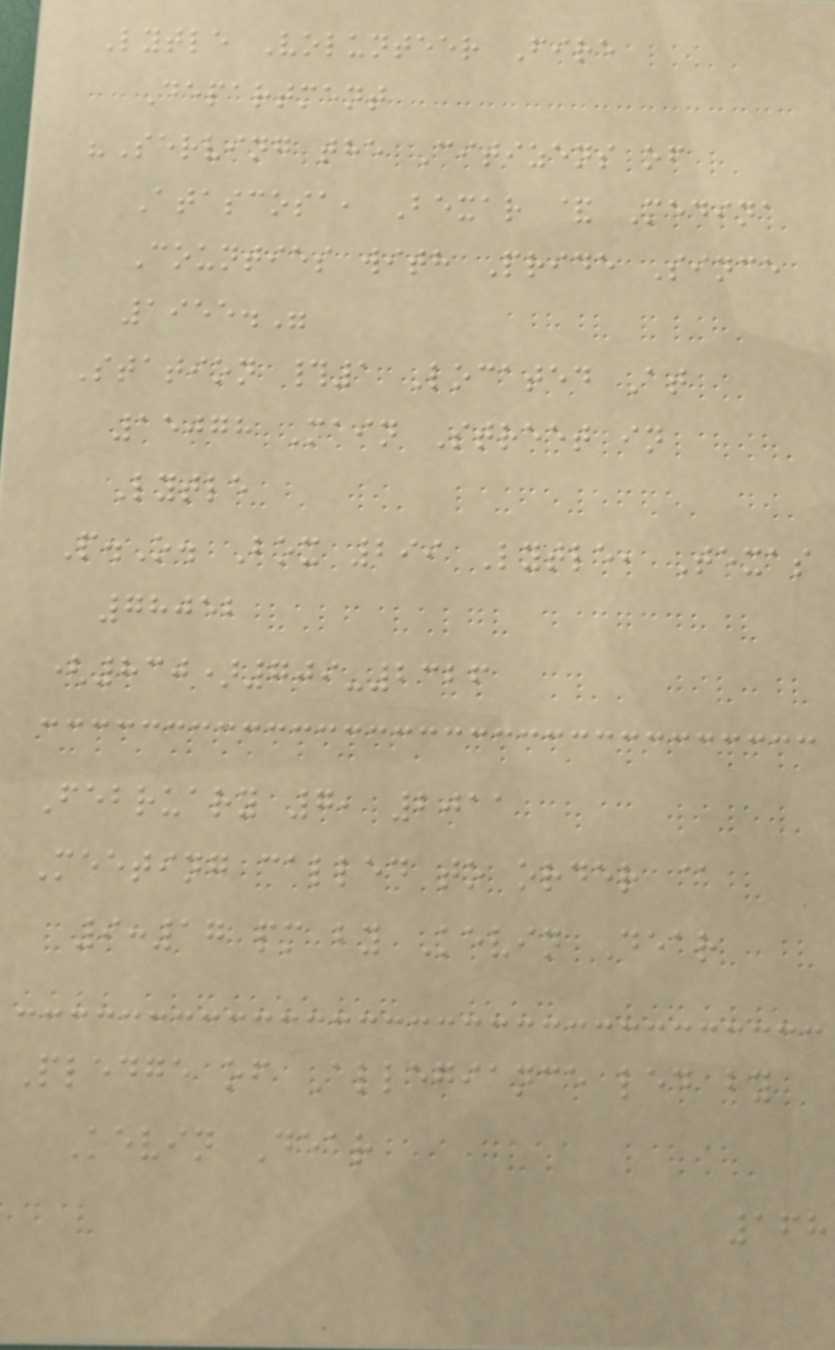Lytle Volunteer Fire
Department
"Serving the Citizens of
Atascosa, Bexar & Medina
Counties with Pride Since
1955."
Station #1 Located At
15078 Main Street in
Lytle
P.O. Box 299 Lytle, Texas
78052
(830)709-2326
February 7, 2011
Meeting called to order @
9:17 pm by Kevin Dear
Pledge of Allegiance led by
Kevin Dear
168
